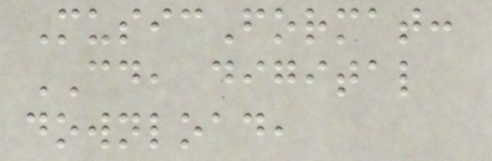MusicFormat:
CD, digital
download,
